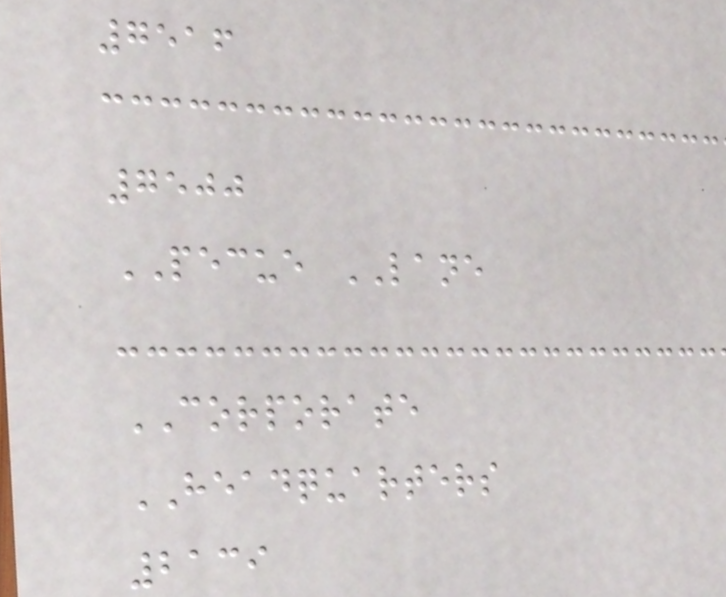7516
7500
PECUE LANE
CORPORATE
HEADQUARTERS
2139
